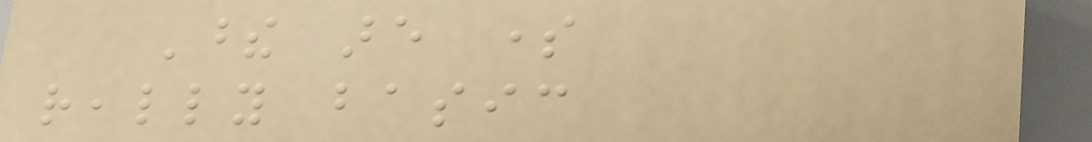These are some
really basic
